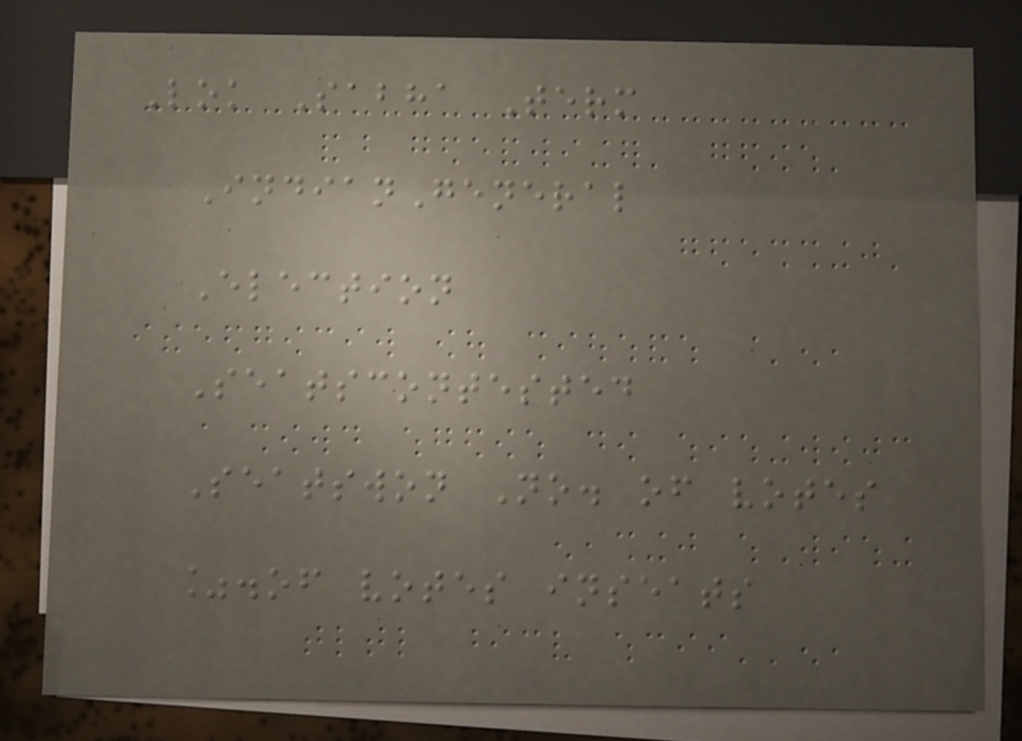Lok Sabha Term
IndianGeneral
Election
Seatscontested
Seatswon No. of votes
%.of votes inseats
